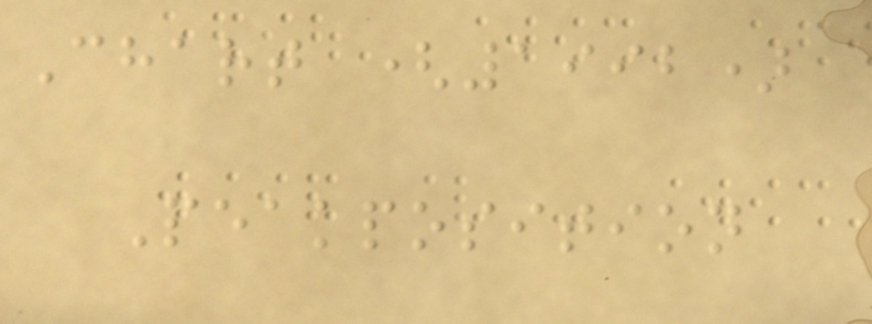Chart (1992)
Peakposition
